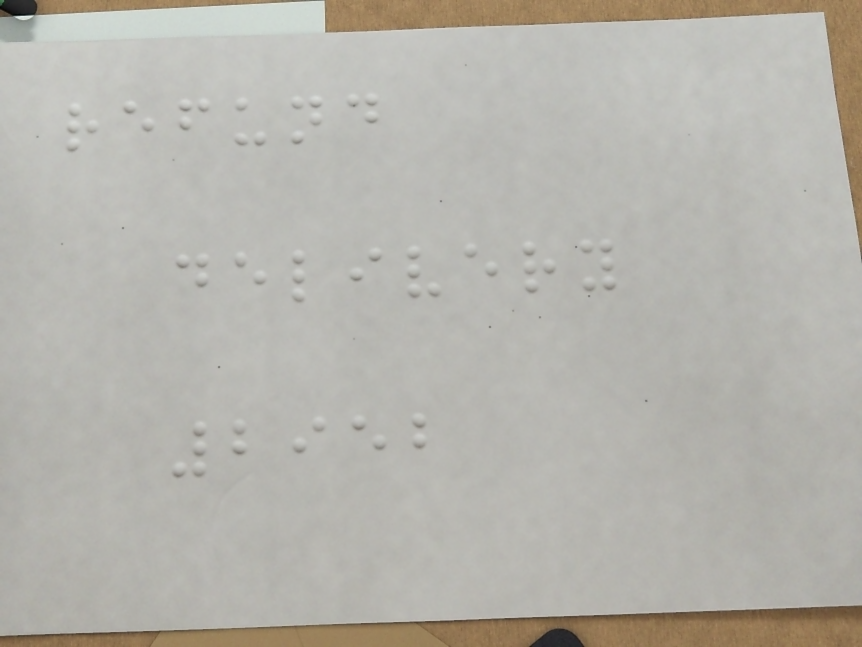refund
delivery
2952
